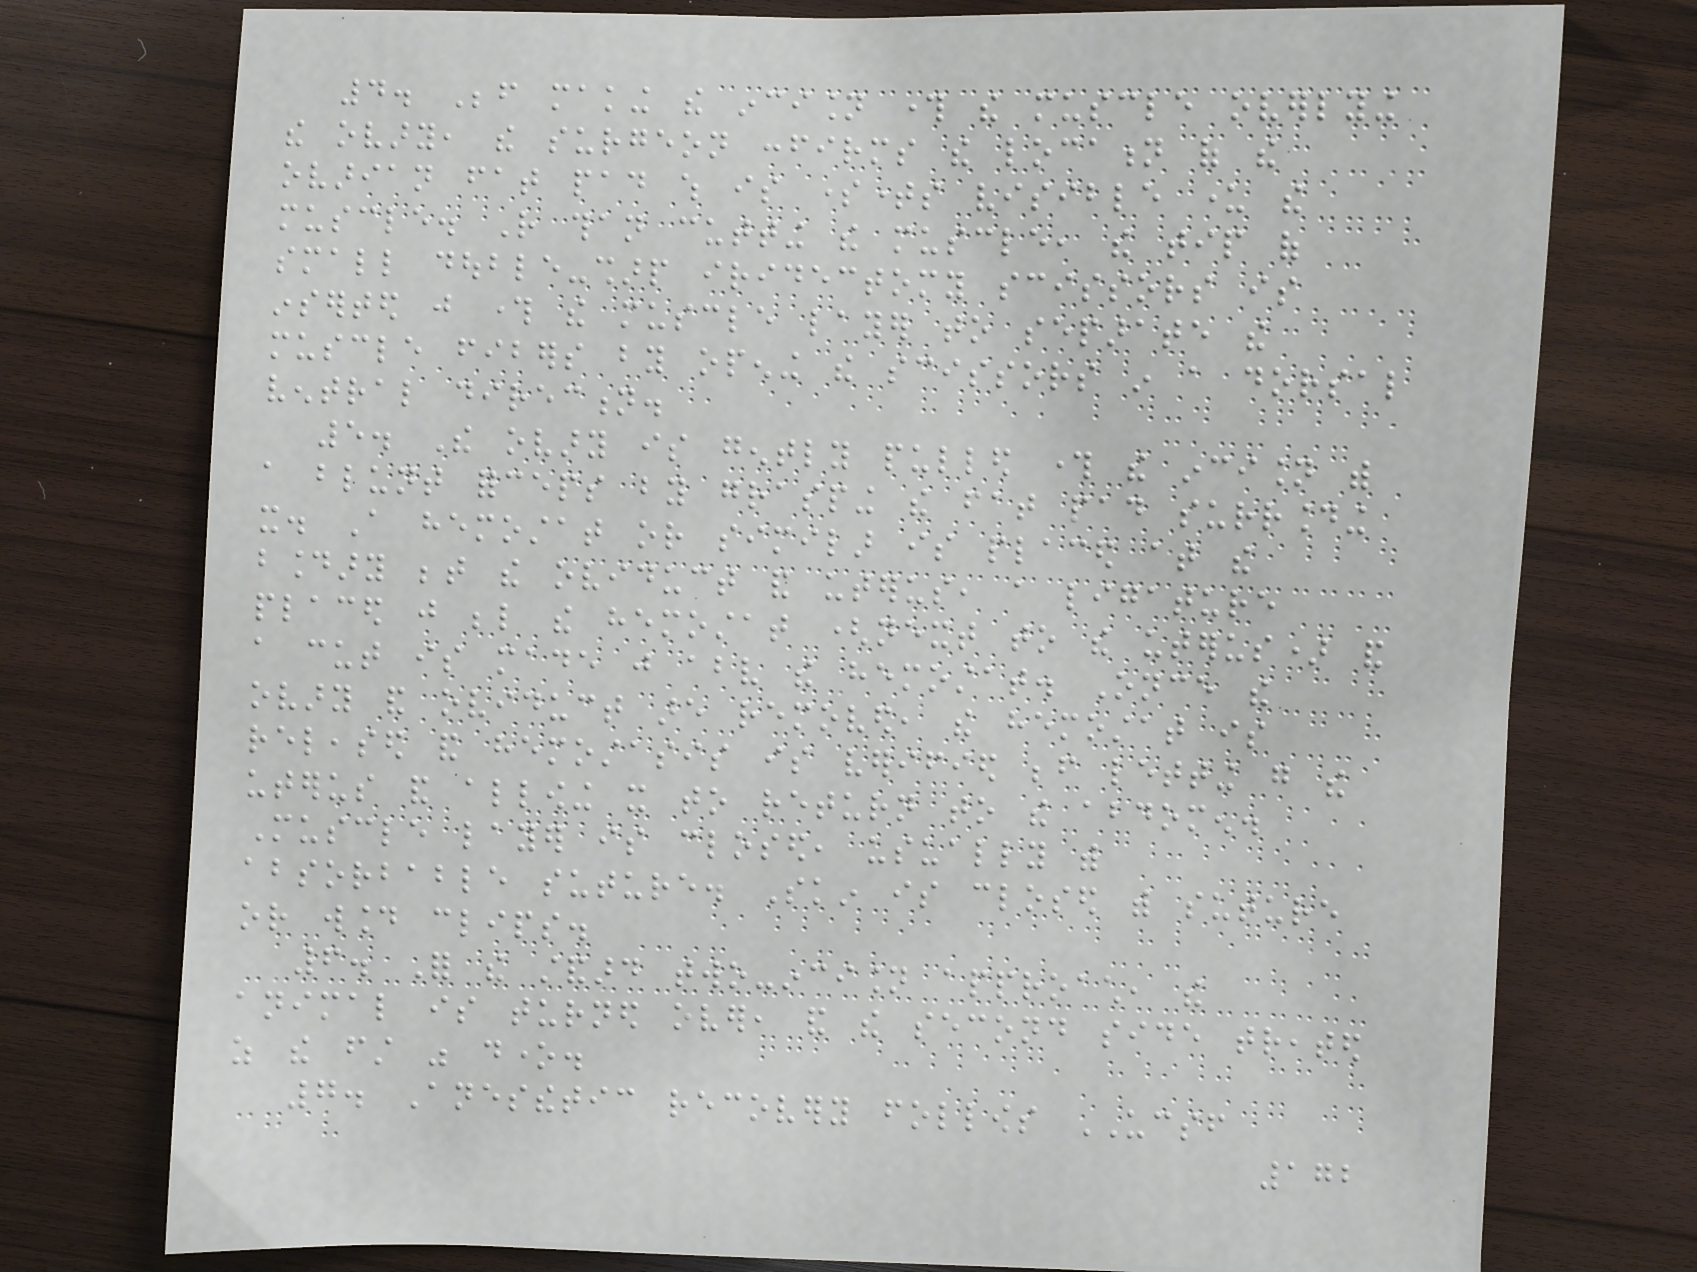4. Before making the incision through the muscle overlying
the ovary, the surgeon confirms the location of the
ovarian fat pad which is sometimes visible under the
muscle. Rather than cutting the muscle, the tip of
small double-sharp iridectomy scissors is
inserted just through the muscle layer to separate the
muscle fibers by opening the scissors in a dorsal
ventral direction.
5. The ovary is gently pulled through the incision with
a blunt forceps by grasping the fat pad surrounding
it. A hemostat or similar is placed at the
boundary between the oviduct and uterus, a ligature
placed just below the hemostat (next to the uterus) and
a cut is made just above the hemostat. Once the
ovary and oviduct are removed, the hemostat is
released and hemostasis is verified before letting go the
uterus and allowing it to return to the abdomen.
Muscle layer is closed, usually with
absorbable suture. Skin is closed with suture
or wound clips.
6. For the standard two-incision approach, the
animal is turned over, and the second side treated
as the first was done.
7. Anesthetic recovery follows UCSF
172
